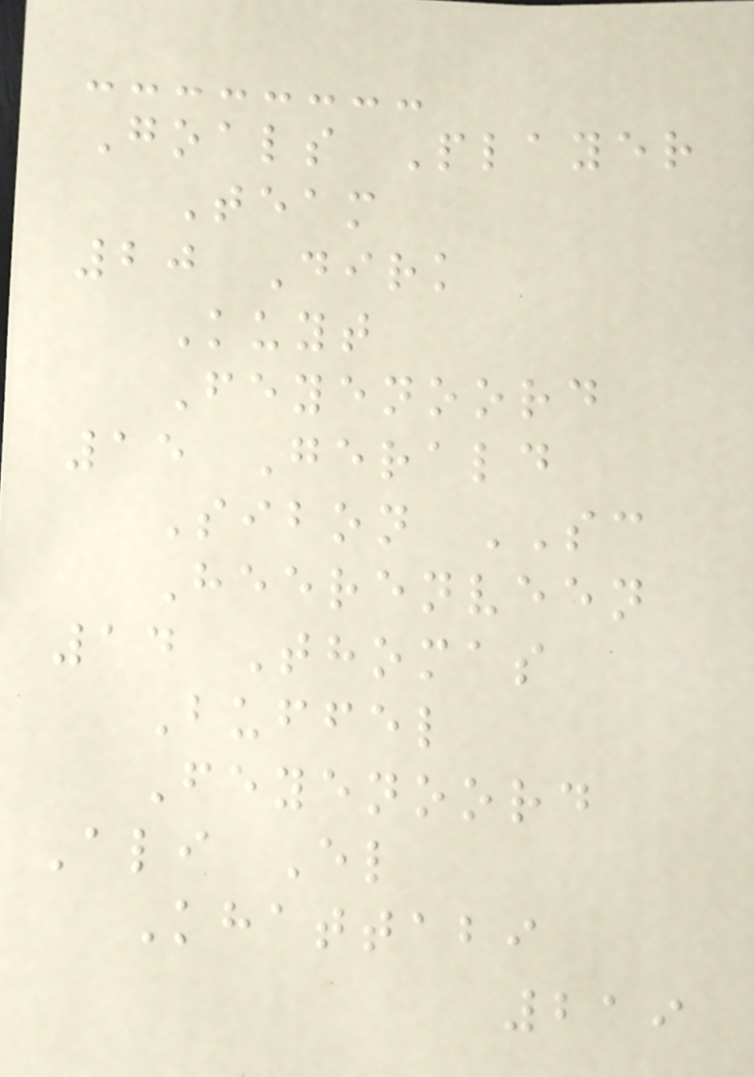Goals Player
Team
20 Dirk
Kuyt
Feyenoord
15 Gerald
Sibon SC
Heerenveen
14 Thomas
Buffel
Feyenoord
Ali El
Khattabi
219
